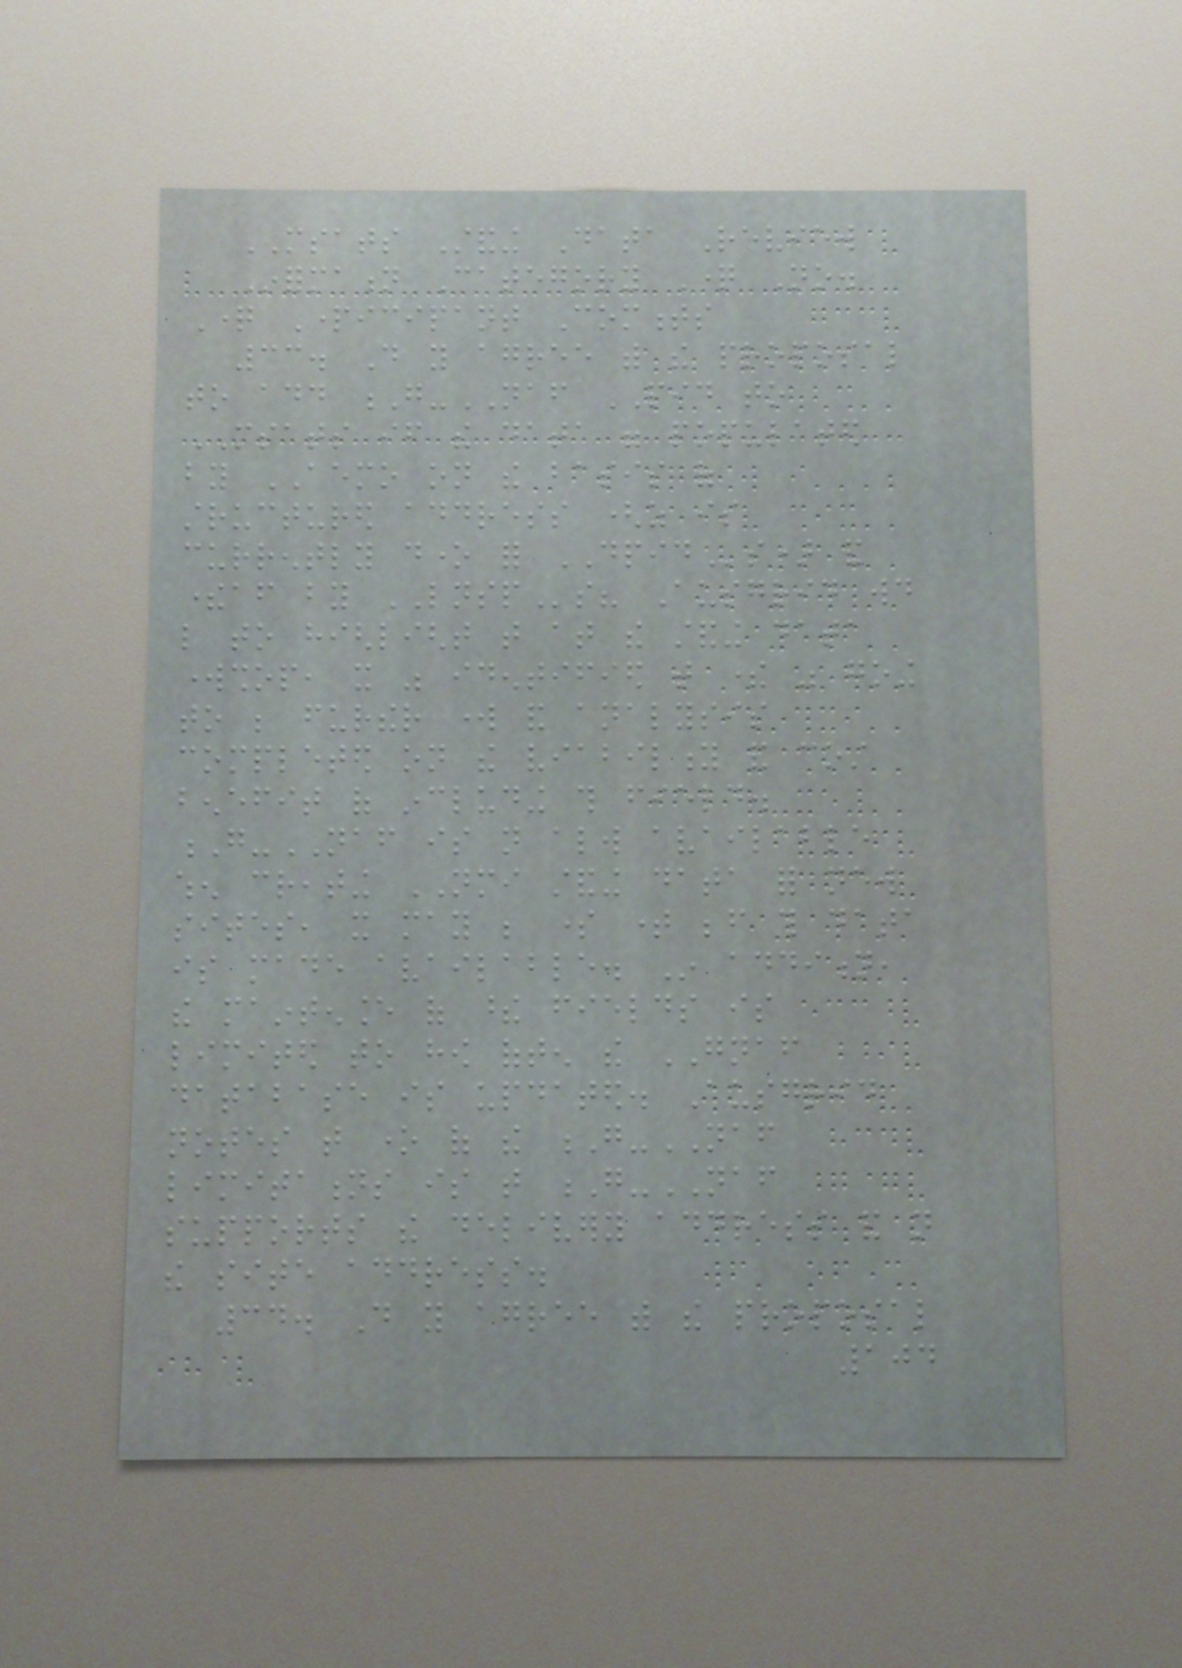MSATS Standing Data Review
Information Category Question No.
Question Participant Comments
33. Do you agree with the proposal
to add G-NAF PID to
MSATS if the data were populated
by AEMO on the basis of
structured address (as is
currently done for DPIDs) and
thereafter by LNSPs? Ausgrid would
like to highlight that at the standing data
workshop, it was identified that there was going
to be further work and analysis
completed on the viability and cost
benefit of including this field.
G-NAF is not always available
when creating NMI standing data for new
sites, it may be some time before this data
is made available. In addition,
the maintenance of these fields is
limited to how often the GNAF
database is updated. Ausgrid
notes that one of the G-NAF
limitations is that G-NAF
supports the delivery address and not
the site address.
34. Do you agree with the proposal
104
